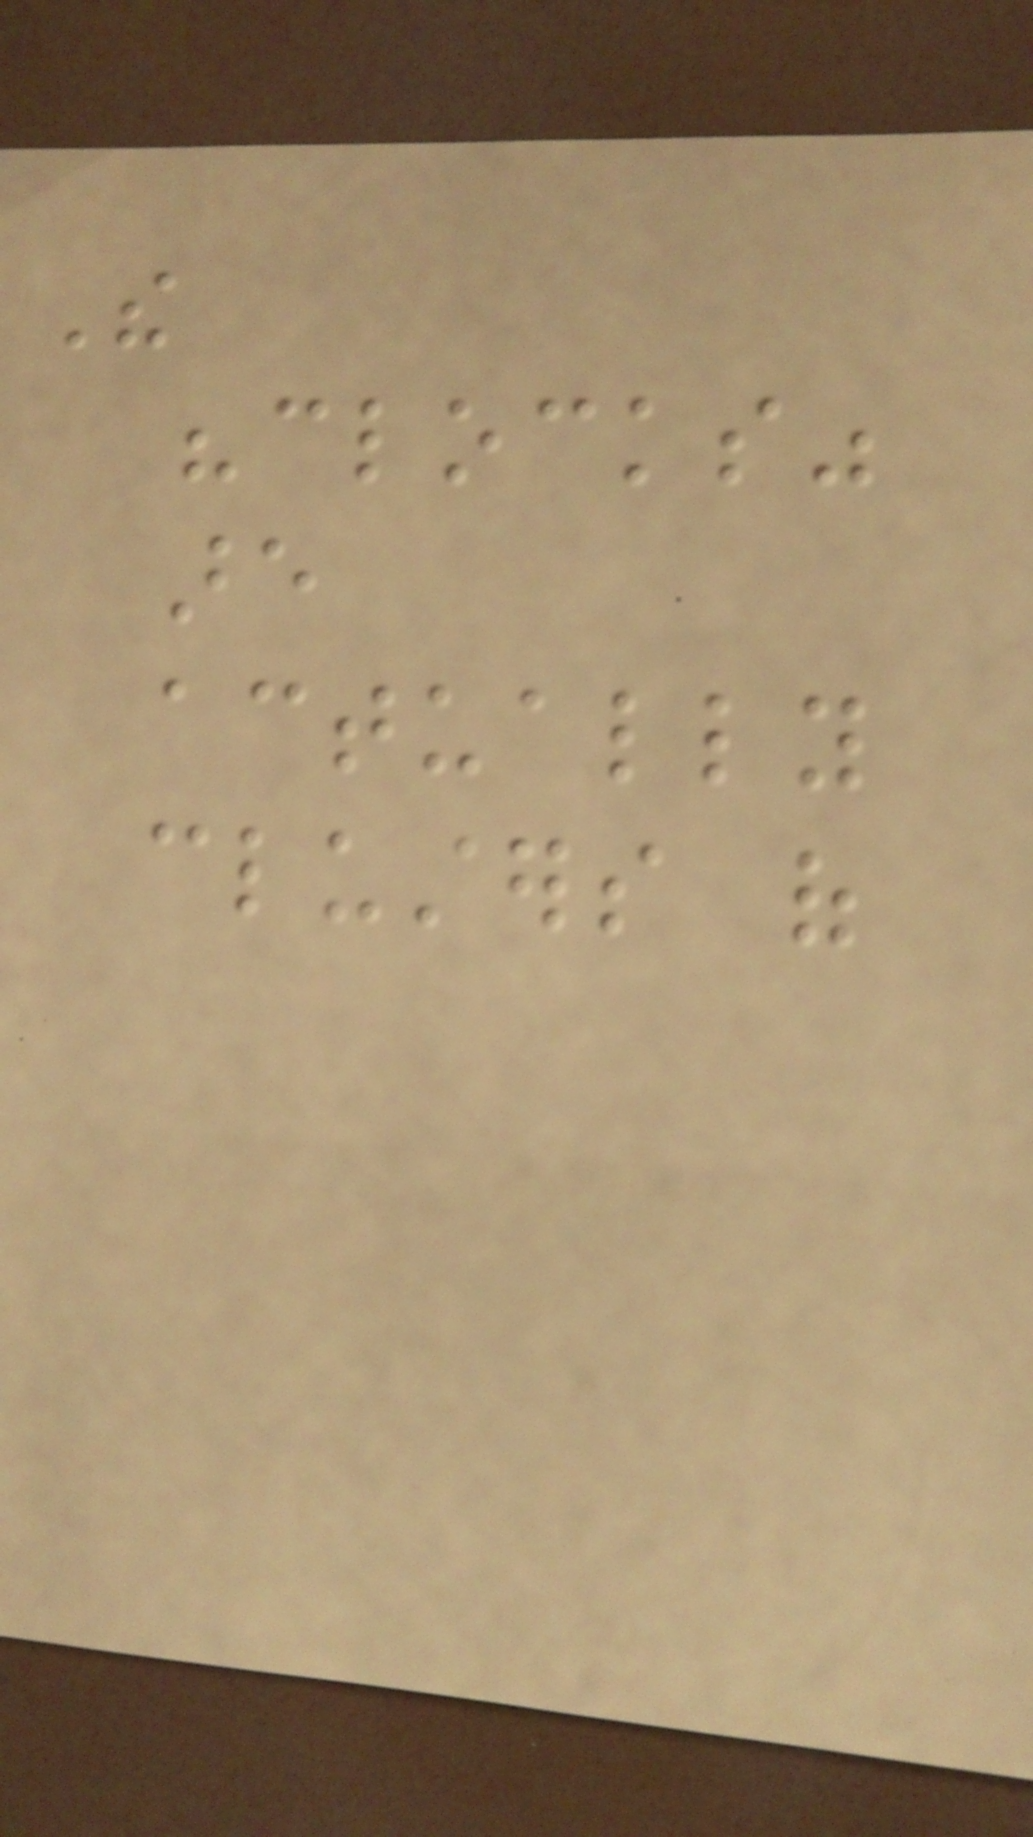The
"clocks"
are
actually
clusters of
